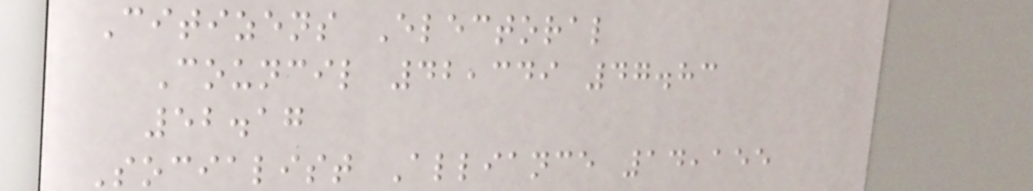Citizens Electoral
Council 42,349 47.83
52.17
Socialist Alliance 14,155
